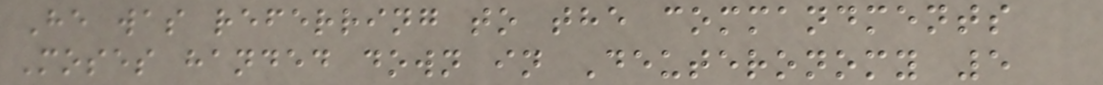He was referring to the commandments
Moses handed down in Deuteronomy 5
